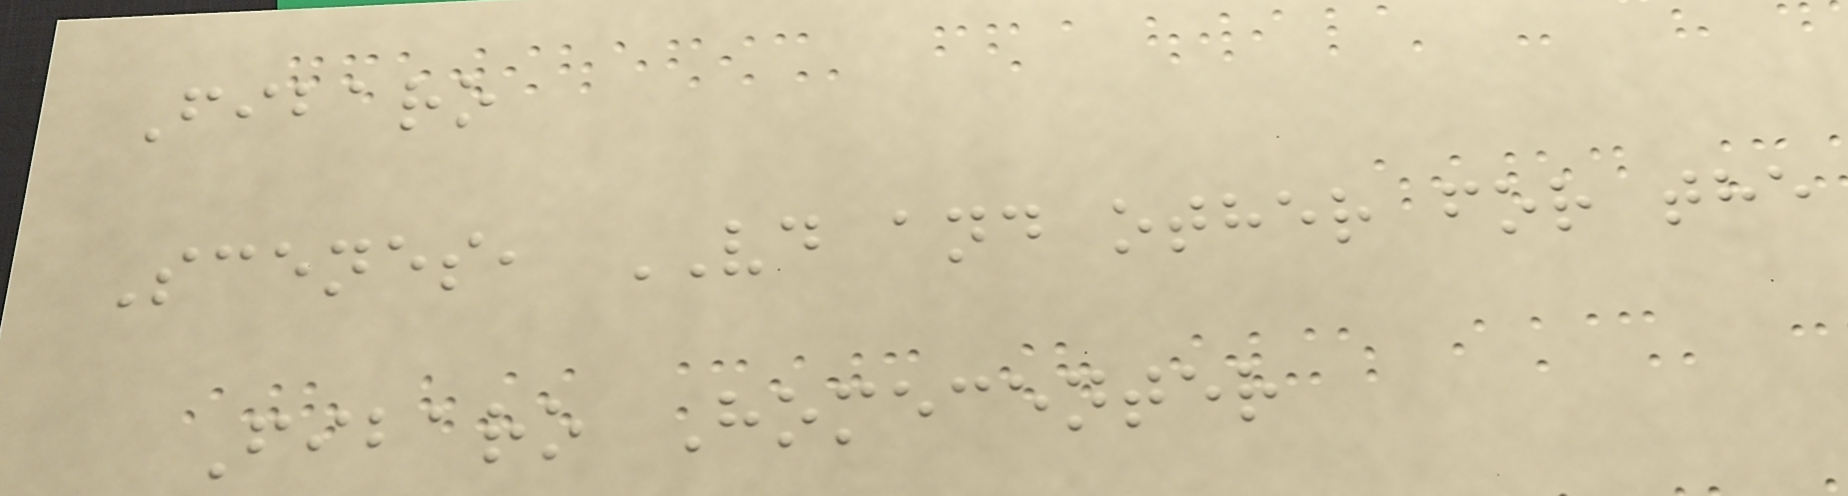Fibaro
Scenes, VD and other for the
Fibaro Homecenter
